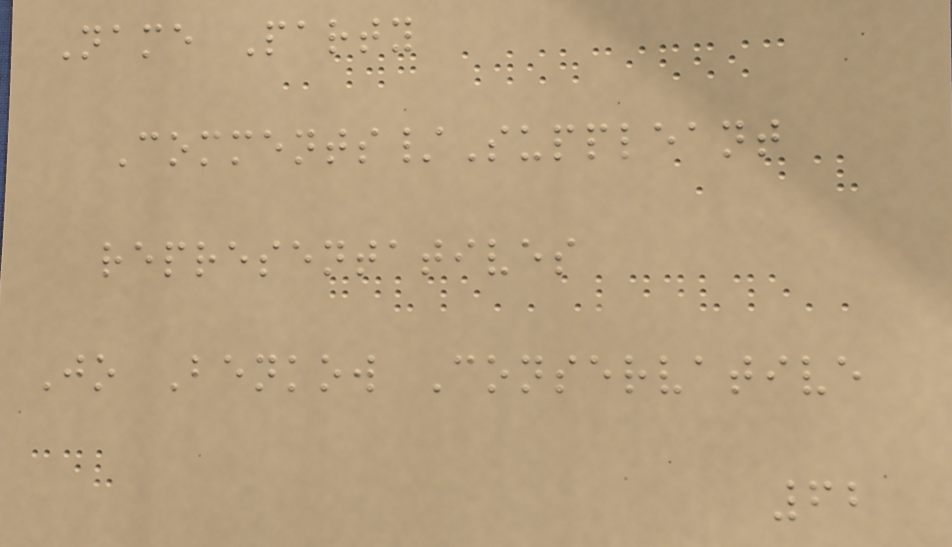Name Party
Comments/Suppleant
representatives
Jo Benkow Conservative
62
